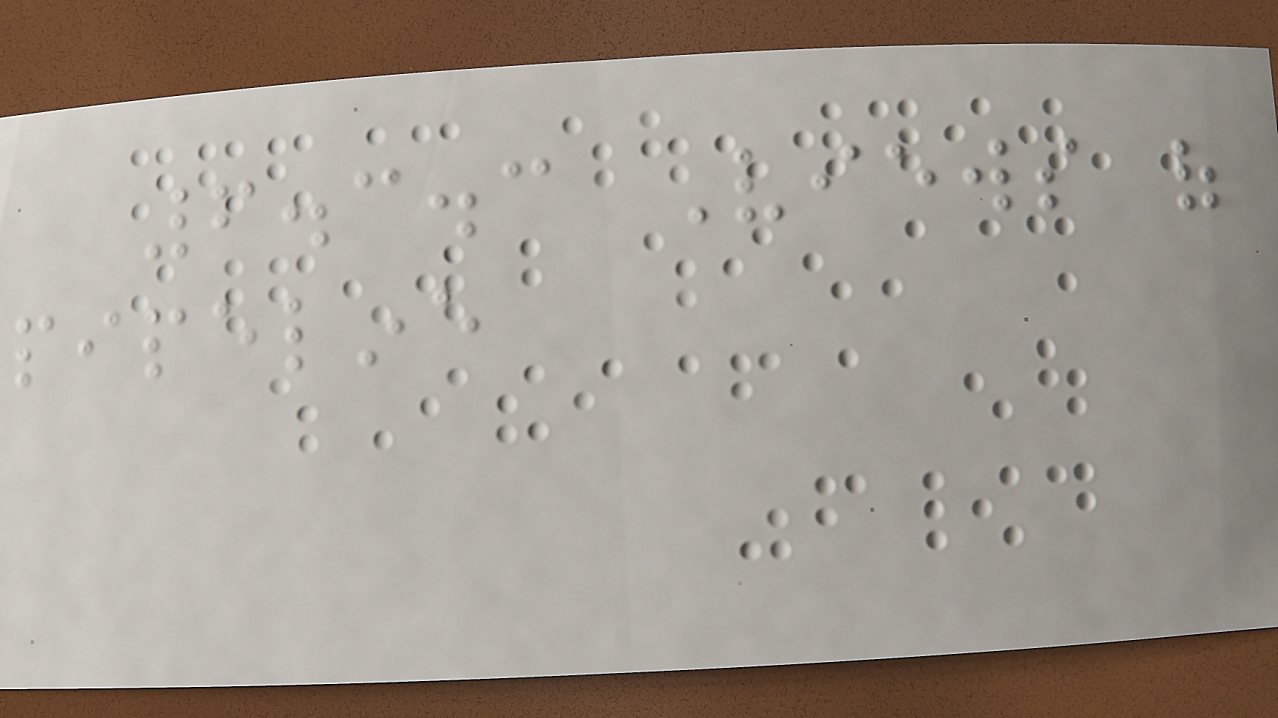6.3.3 Views of
pipeline
